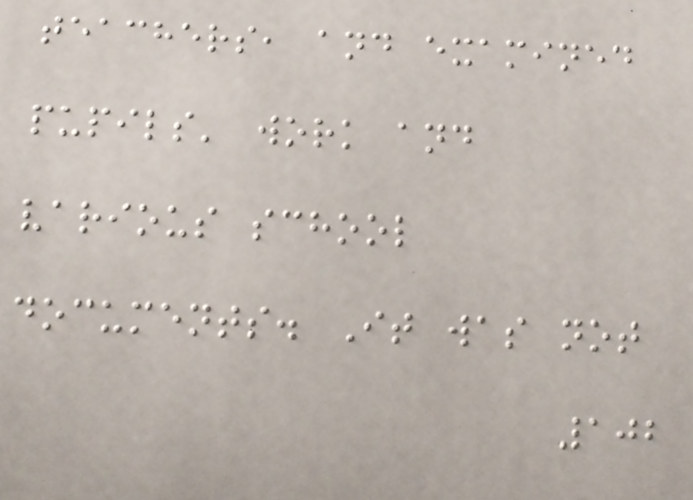teachers, and examined
pupils' work and
various school
documents. It was not
102
